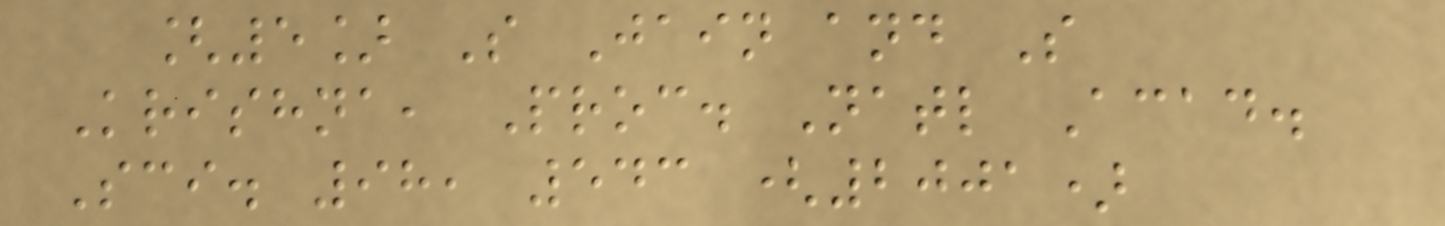[5] S Jain and S
Krishna, Proc. Natl Acad.
Sci. 98, 543 (2001)
